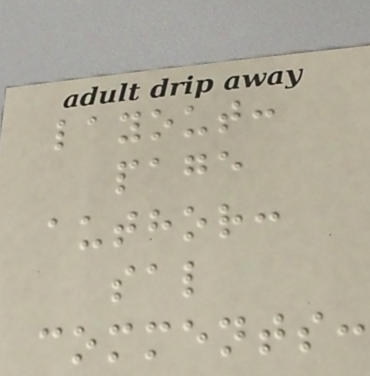layout:
page
author:
sal
comments:
